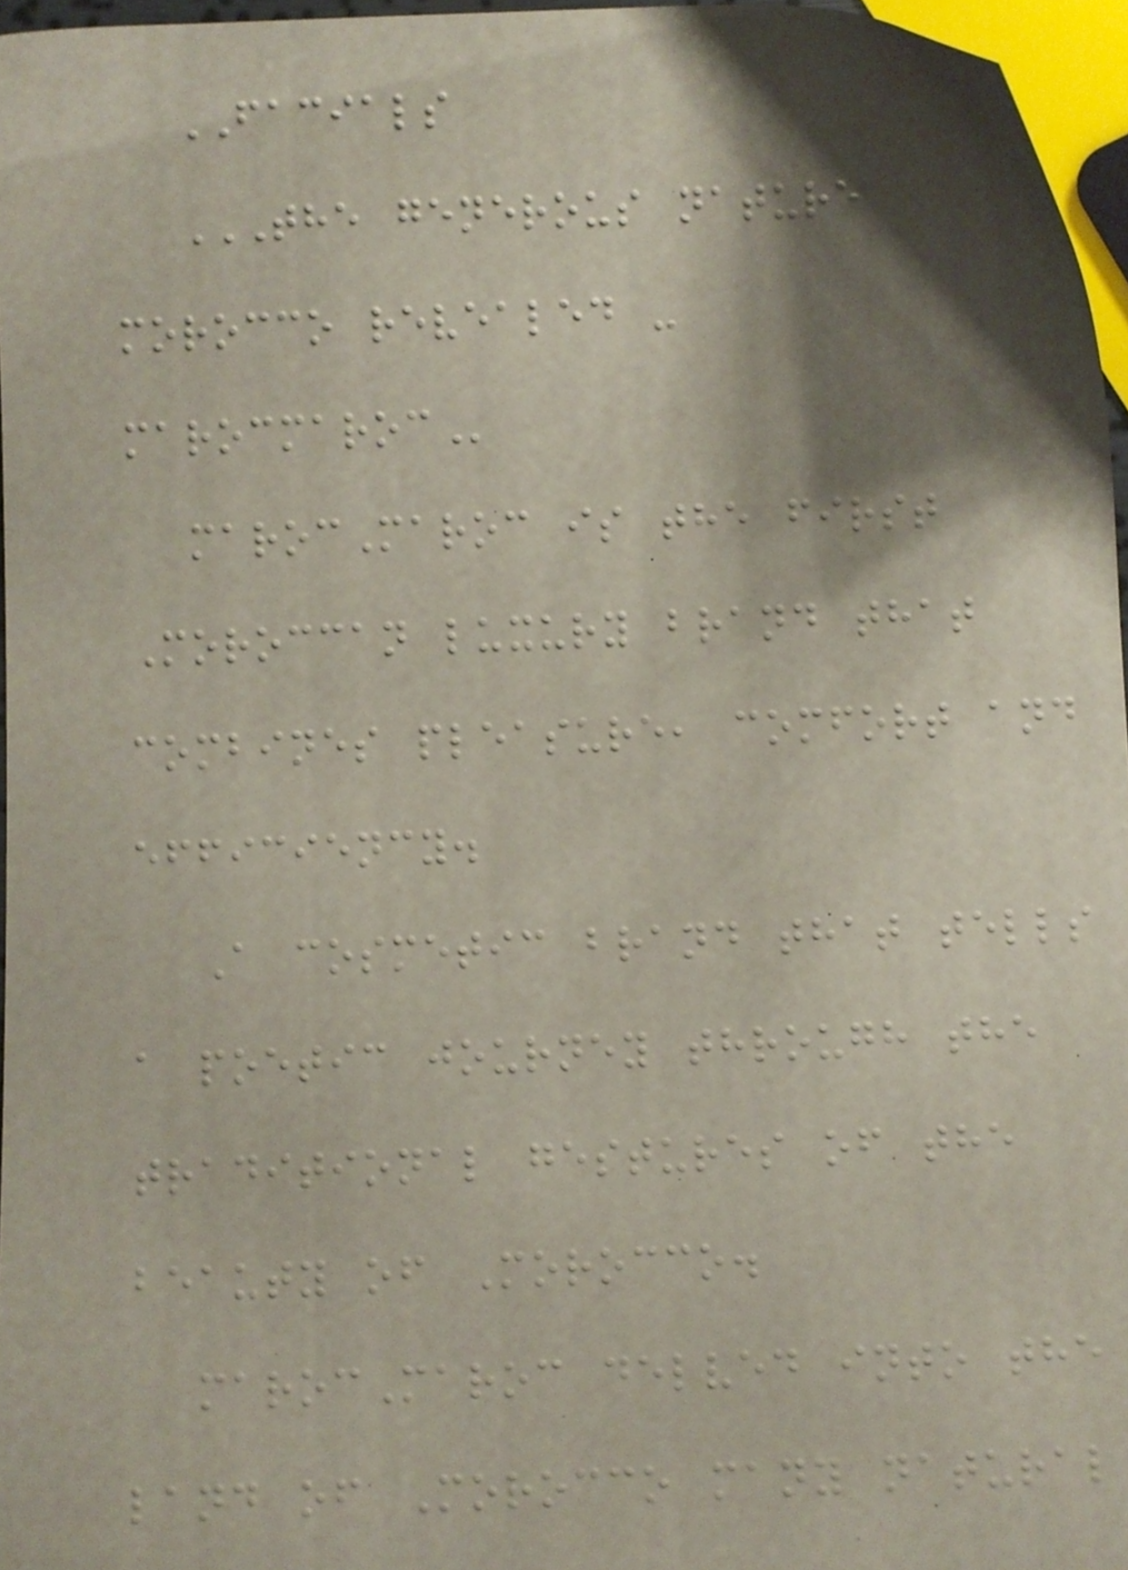FACIALS
THE GENEROUS NATURE OF
MOROCCO REVEALED -
MAROCMAROC
marocMaroc is the first
Moroccan luxury brand that
combines pleasure, comfort and
efficiency.
A cosmetic brand that tells
a poetic journey through the
traditional gestures of the
beauty of Morocco.
marocMaroc delved into the
land of Morocco many natural
